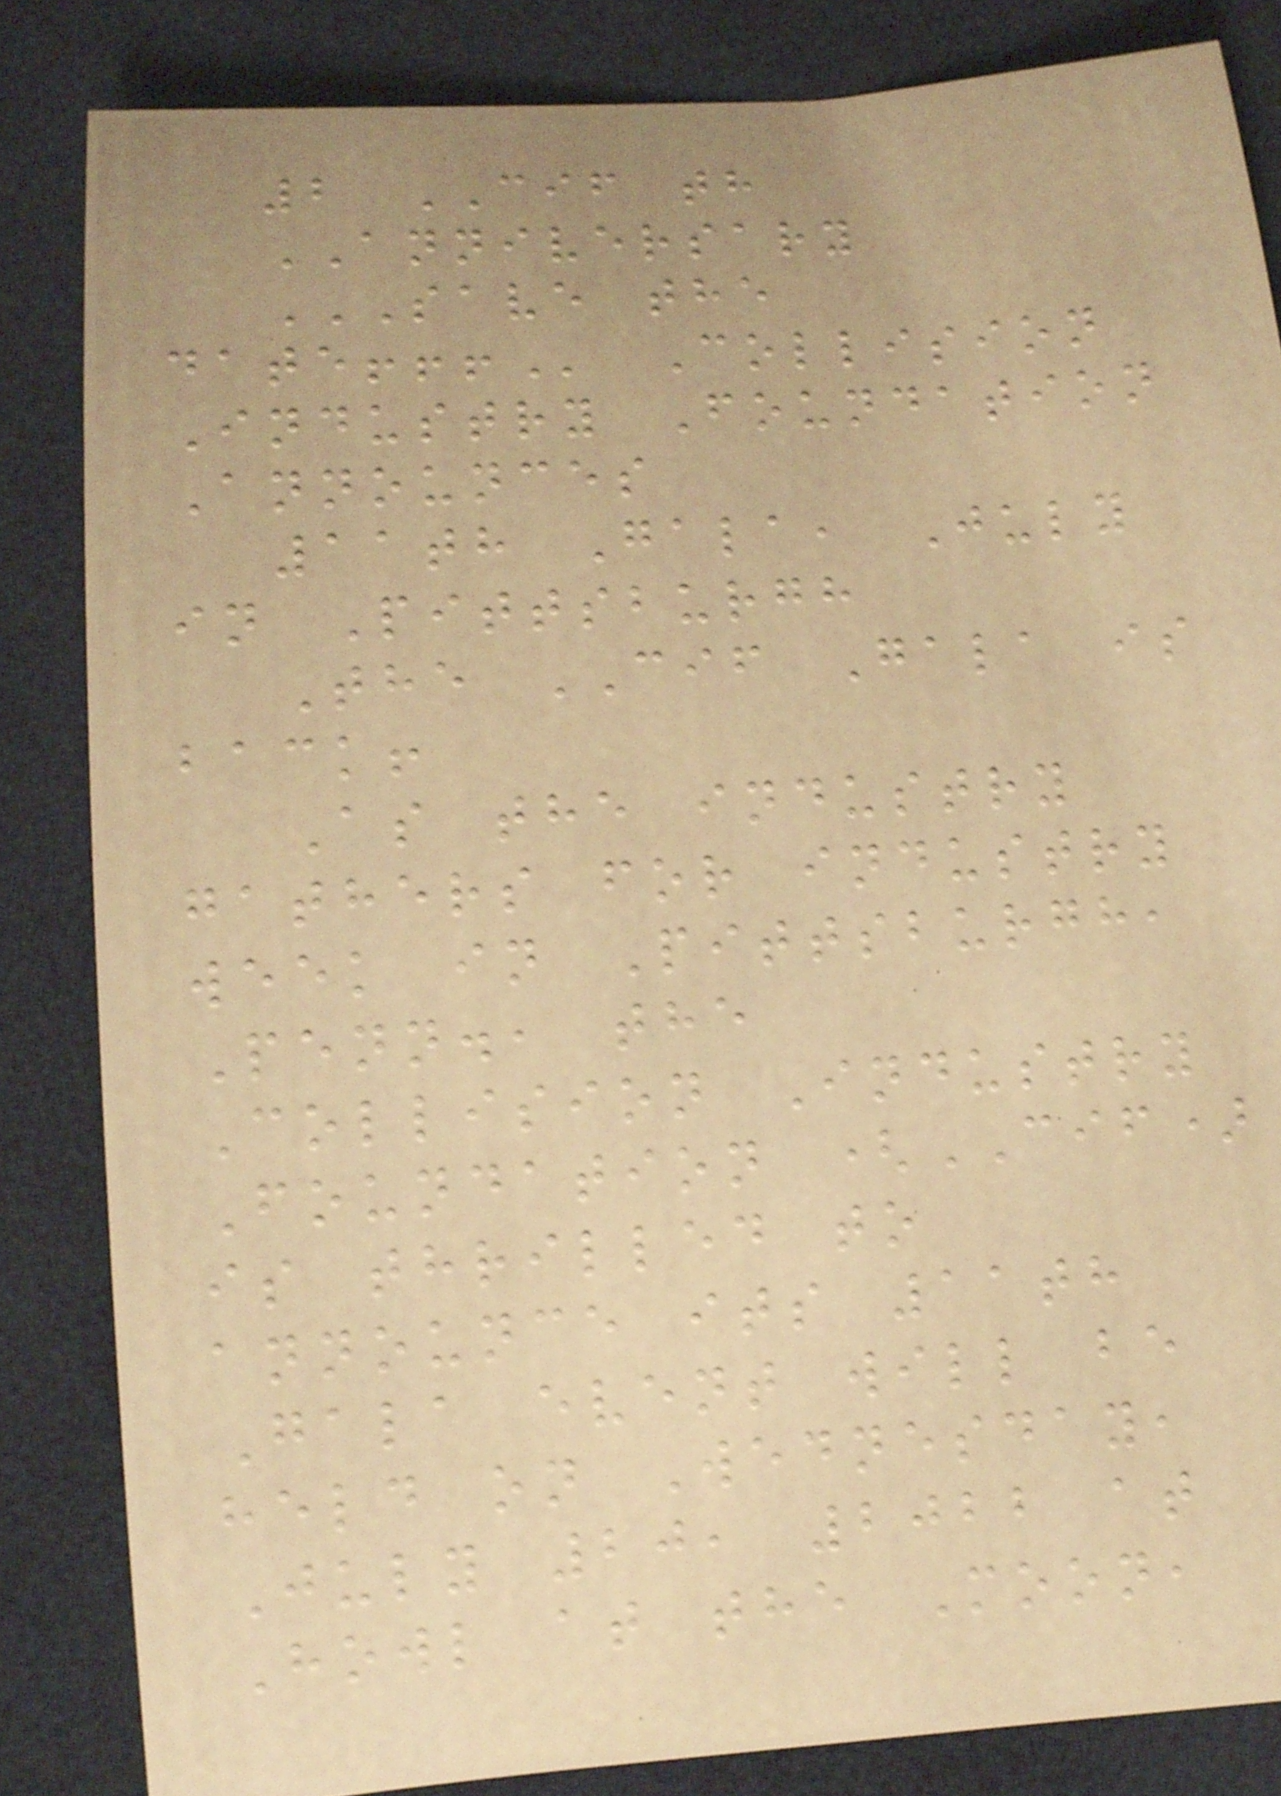2 CIF th
ANNIVERSARY
SAVE THE
DATE!!! Collision
Industry Foundation
Announces
11th Gala, July
in Pittsburgh
The CIF Gala is
back!
As the industry
gathers for industry
week in Pittsburgh,
Penn., the
Collision Industry
Foundation (CIF)
is thrilled to
announce its 11th
Gala event will be
held on Wednesday,
July 20, 2022 at
Howl at the Moon,
